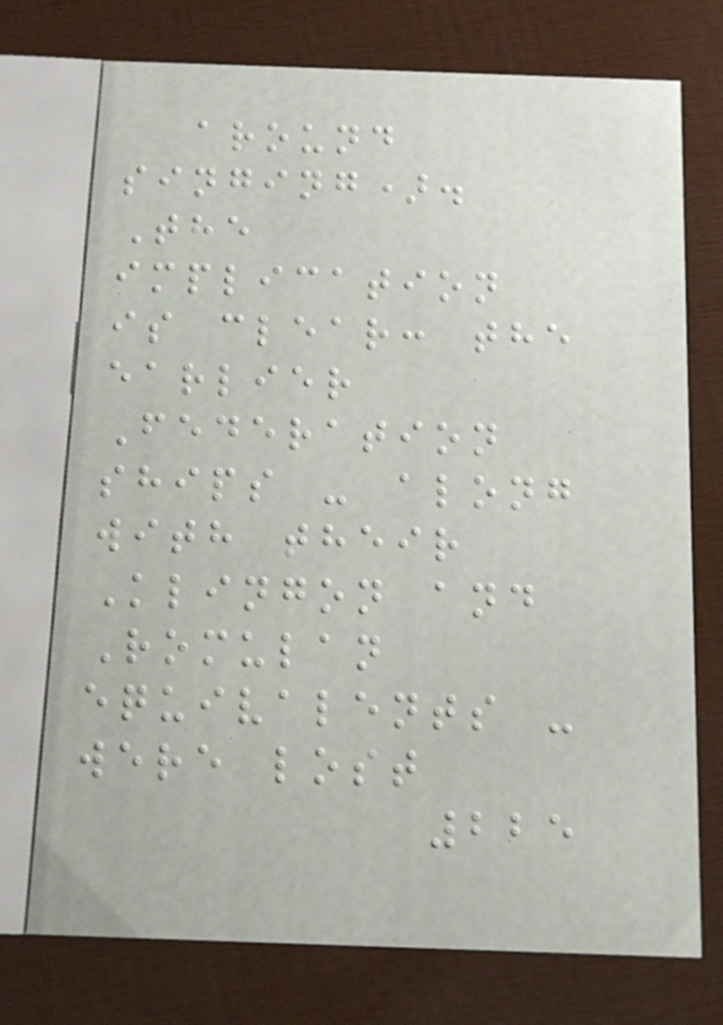around
singing).
The
implication
is clear: the
earlier
Federation
ships - along
with their
Klingon and
Romulan
equivalents -
were lost
225
